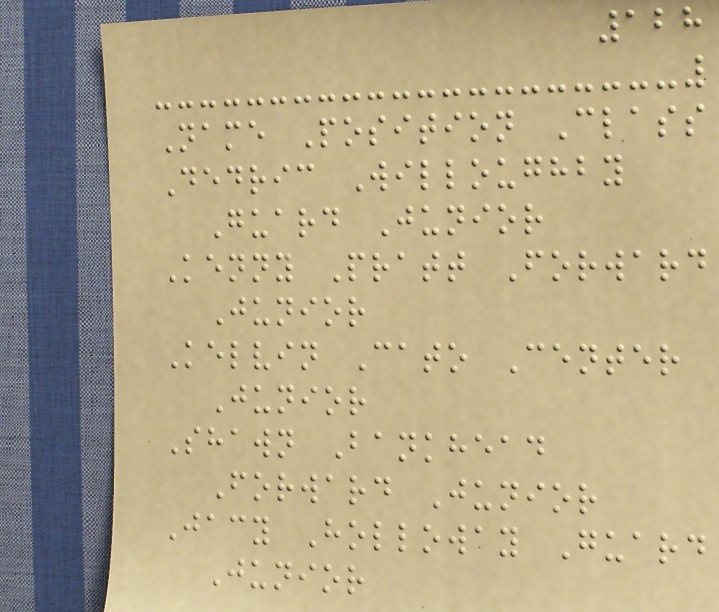128
Name Position Class
Dedric Willoughby
Guard Junior
Kenny Pratt Forward
Junior
Kelvin Cato Center
Junior
Shawn Bankhead
Forward Junior
Jacy Holloway Guard
Junior
